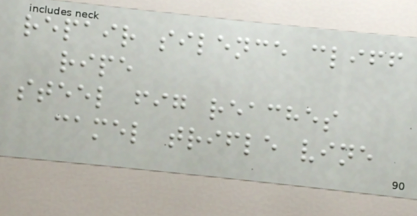repair silence cliff
ripe
steel fig reaches
camel trifle vine
